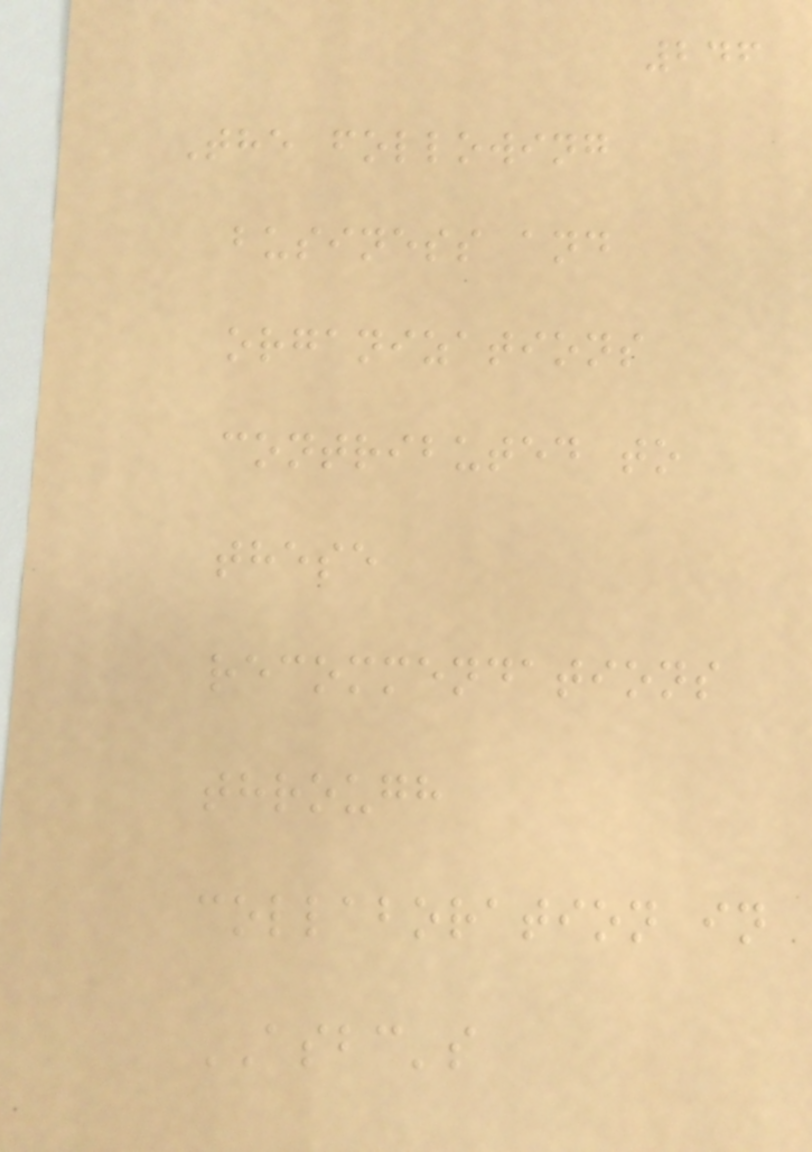246
The following
business and
organizations
contributed to
these
recommendations
through
collaboration in
ASBC's
